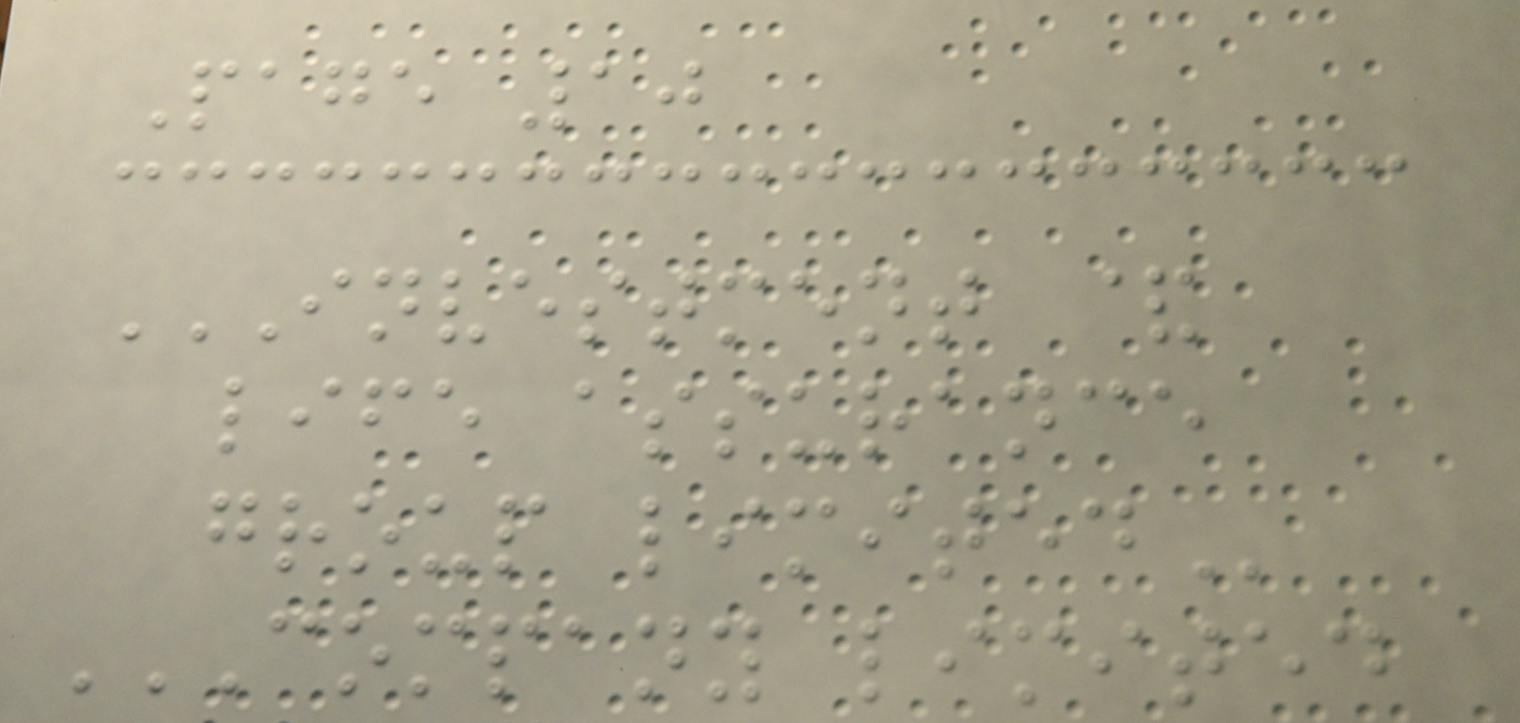Page 10
INVESTMENT &
LIFE ASSURANCE
GROUP LIMITED
COMPANY LIMITED
